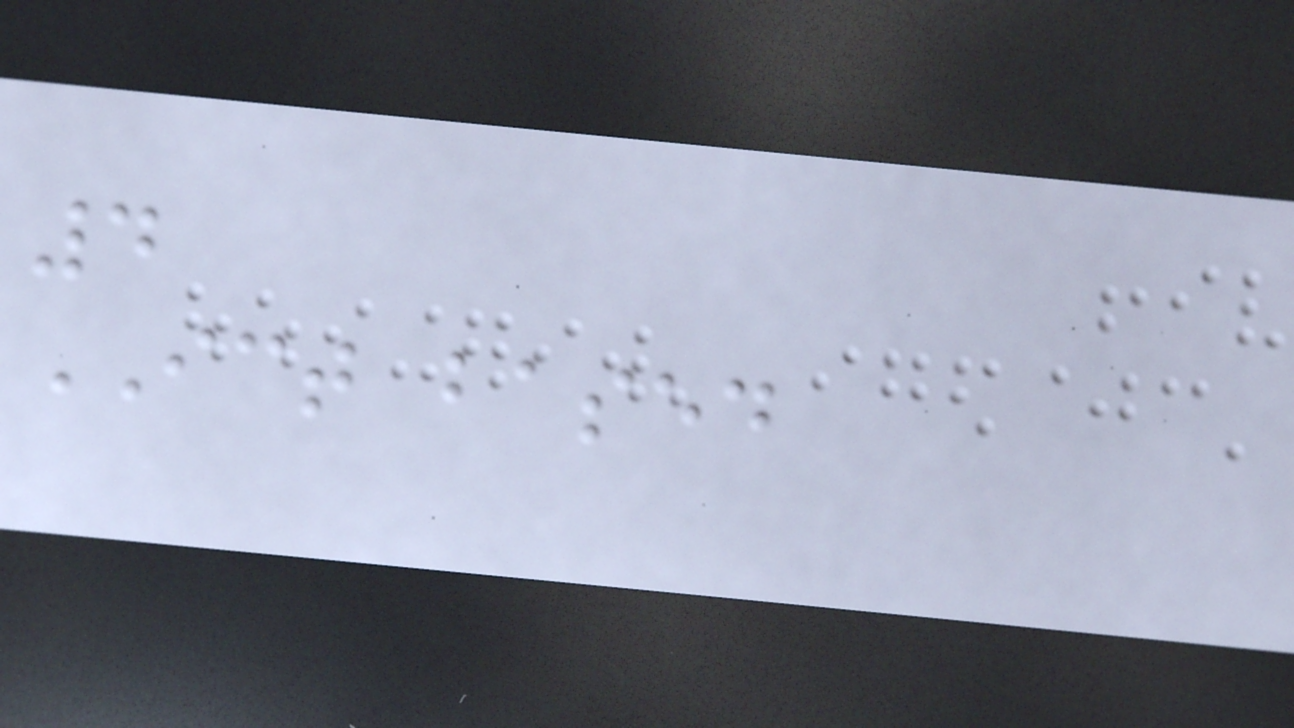4
ICT based
